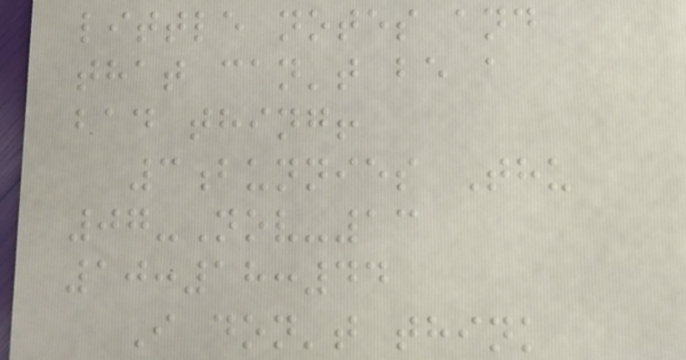little notes and
that can't be a
bad thing!
3bunnies Thu
07-Nov-13
10:18:44
I don't think
